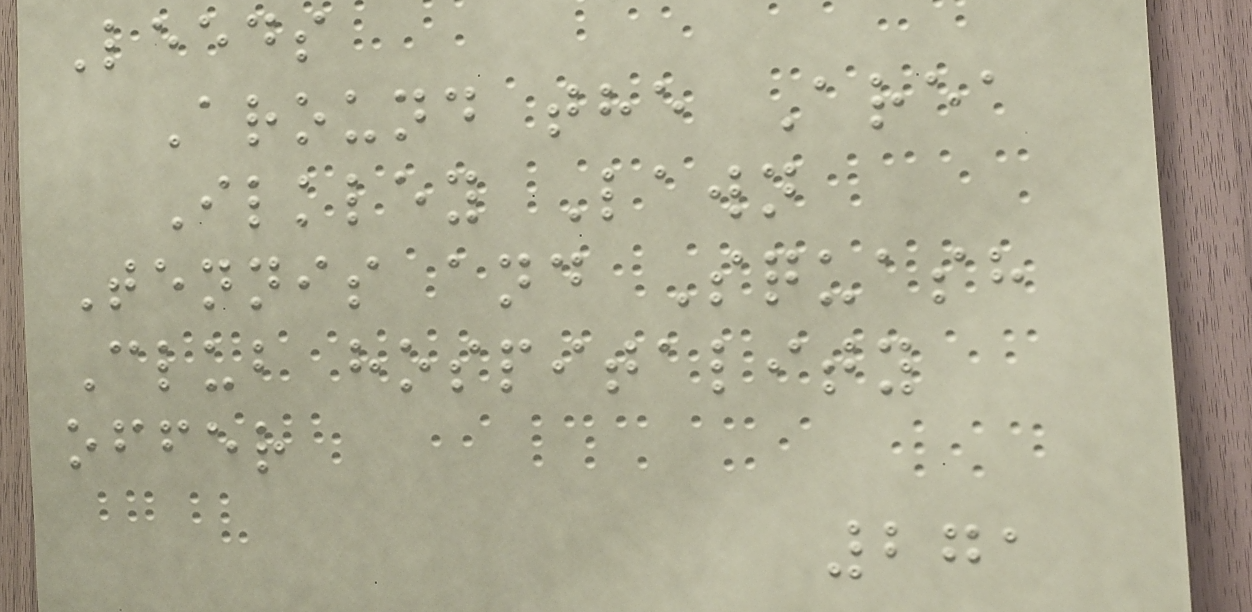Leeds
Around the Area
Ilkley Lawn
Tennis and Squash
Club hospitality
offer
271
